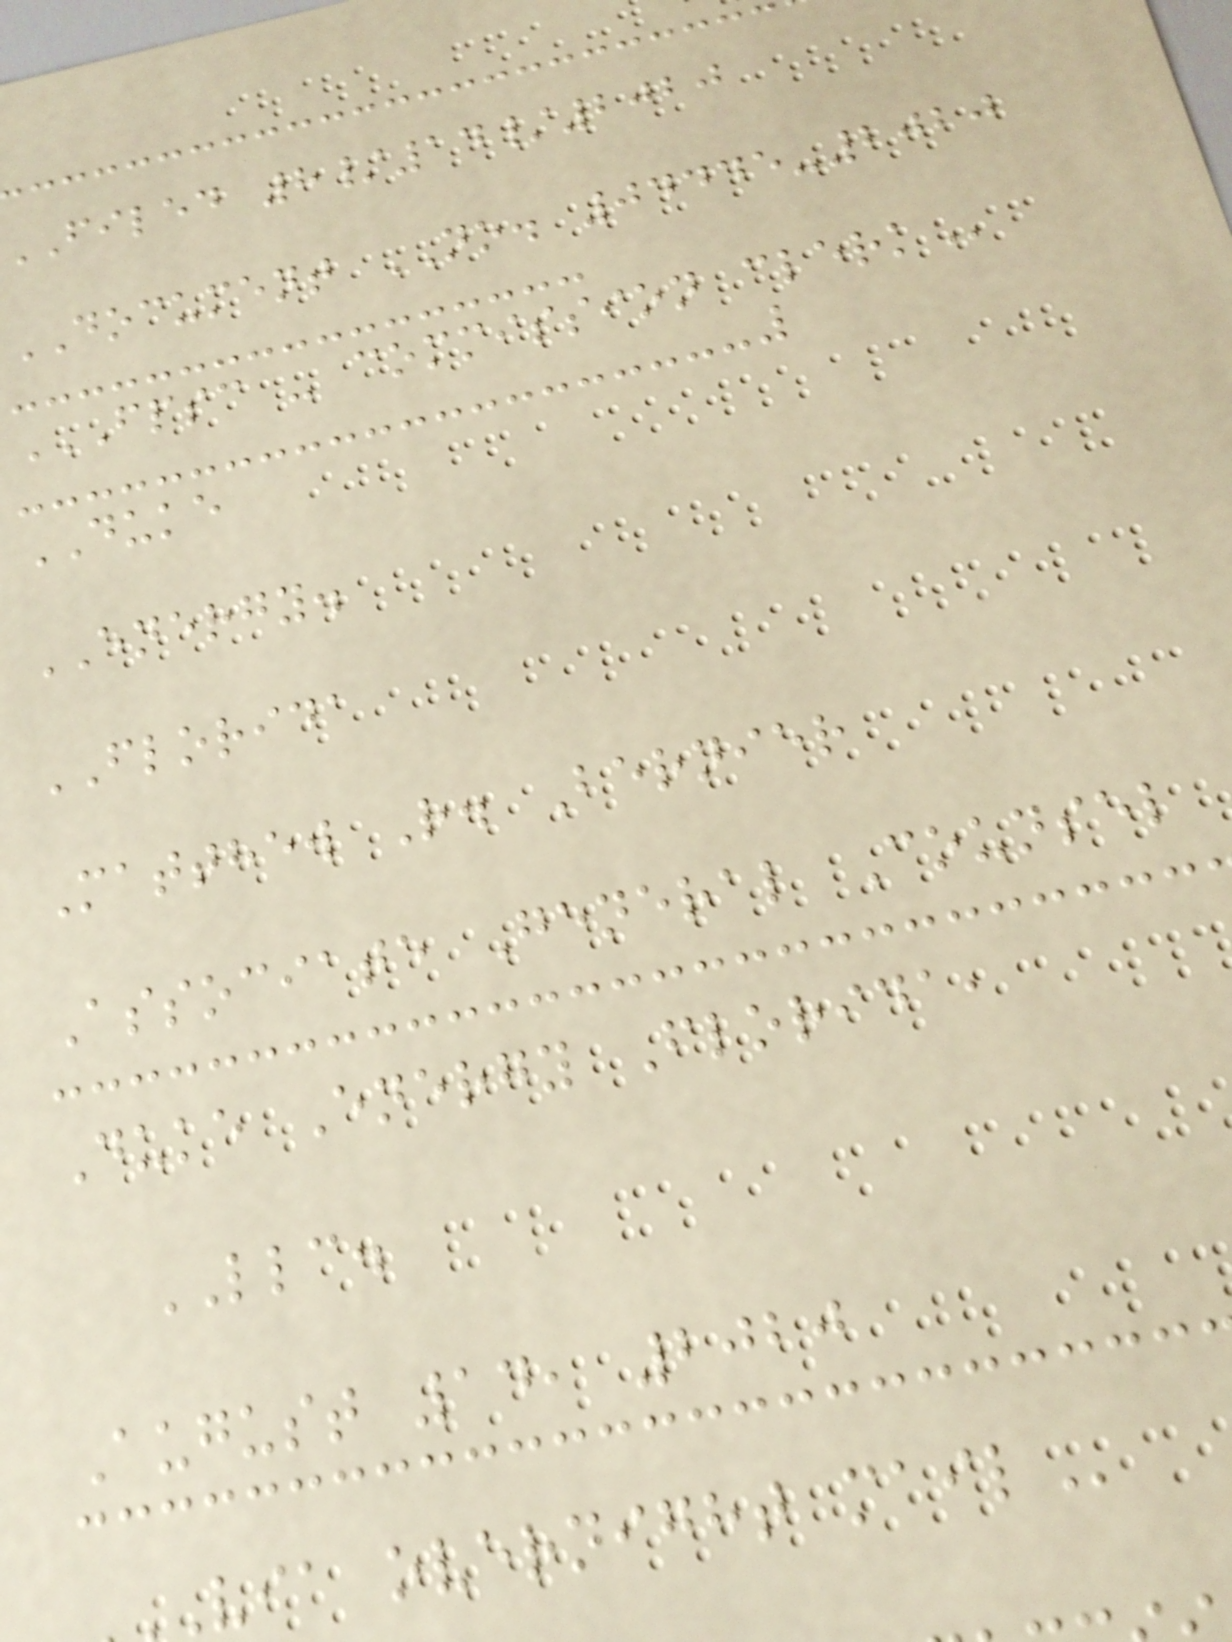FILED 8/14/2020
DOCUMENT NO. 04445-2020
FPSC - COMMISSION CLERK
DUKE
ENERGY.
FLORIDA
Matthew R. Bernier
Associate General Counsel
Duke Energy Florida,
LLC.
August 14, 2020
via overnight
